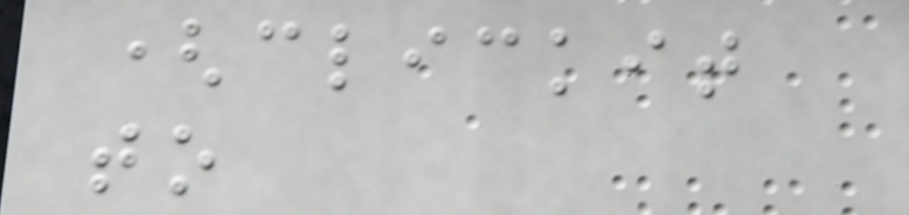(clickit
to
